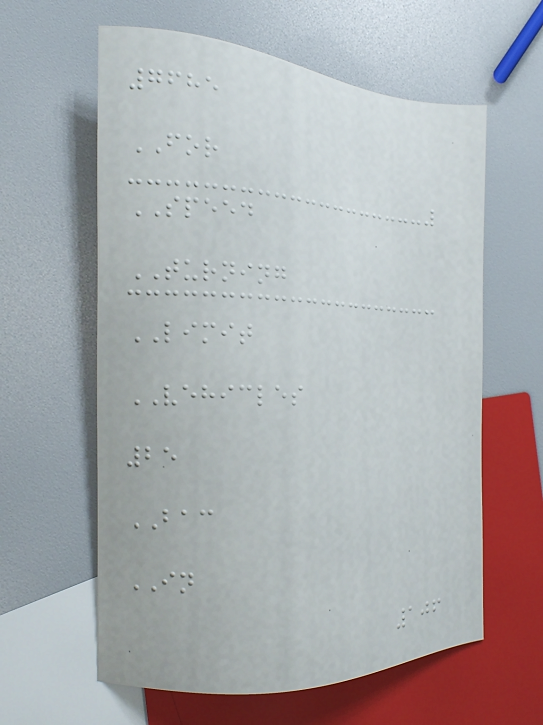7685
FOR
SPEED
TURNING
LIMIT
VEHICLES
25
BAC
IN
106
